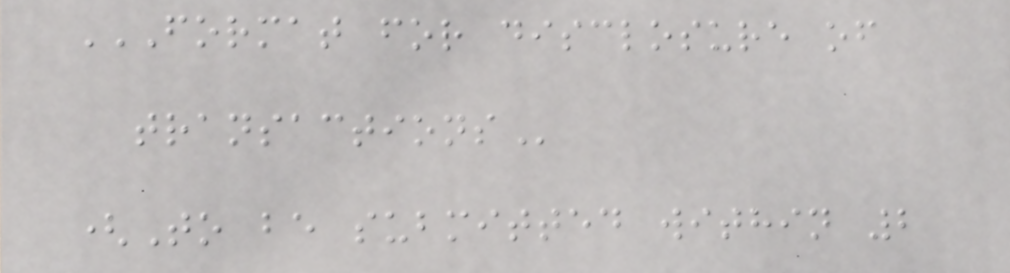FORMAT FOR DISCLOSURE OF
TRANSACTIONS
(To be submitted within 2
